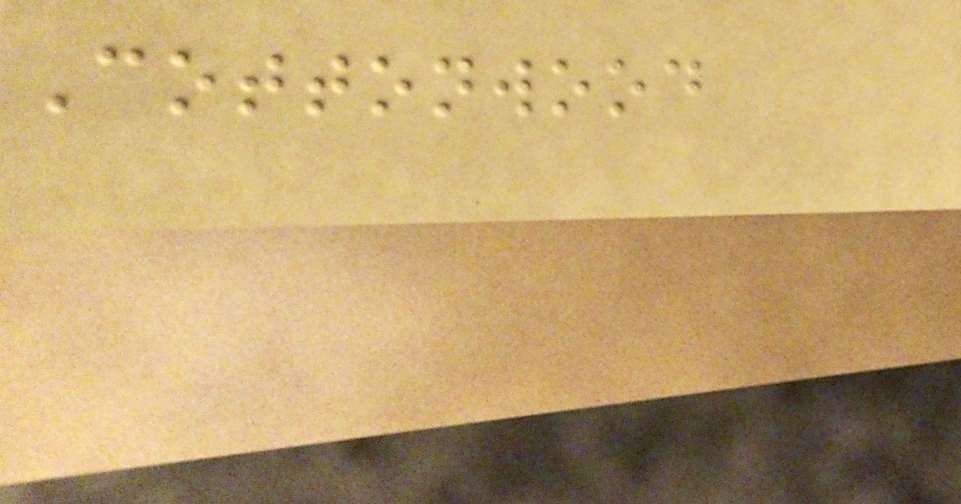Cottonwood
